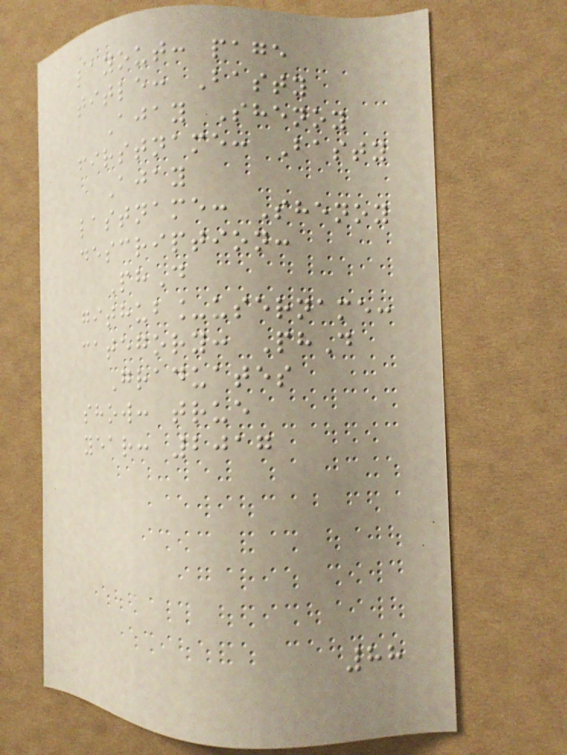layout: page
title: Basty
Ajay Shenoy
firstname: Basty
Ajay
lastname: Shenoy
description:
PhD
github_username:
category: PhD
Graduates
show: true
year: 2017
88
